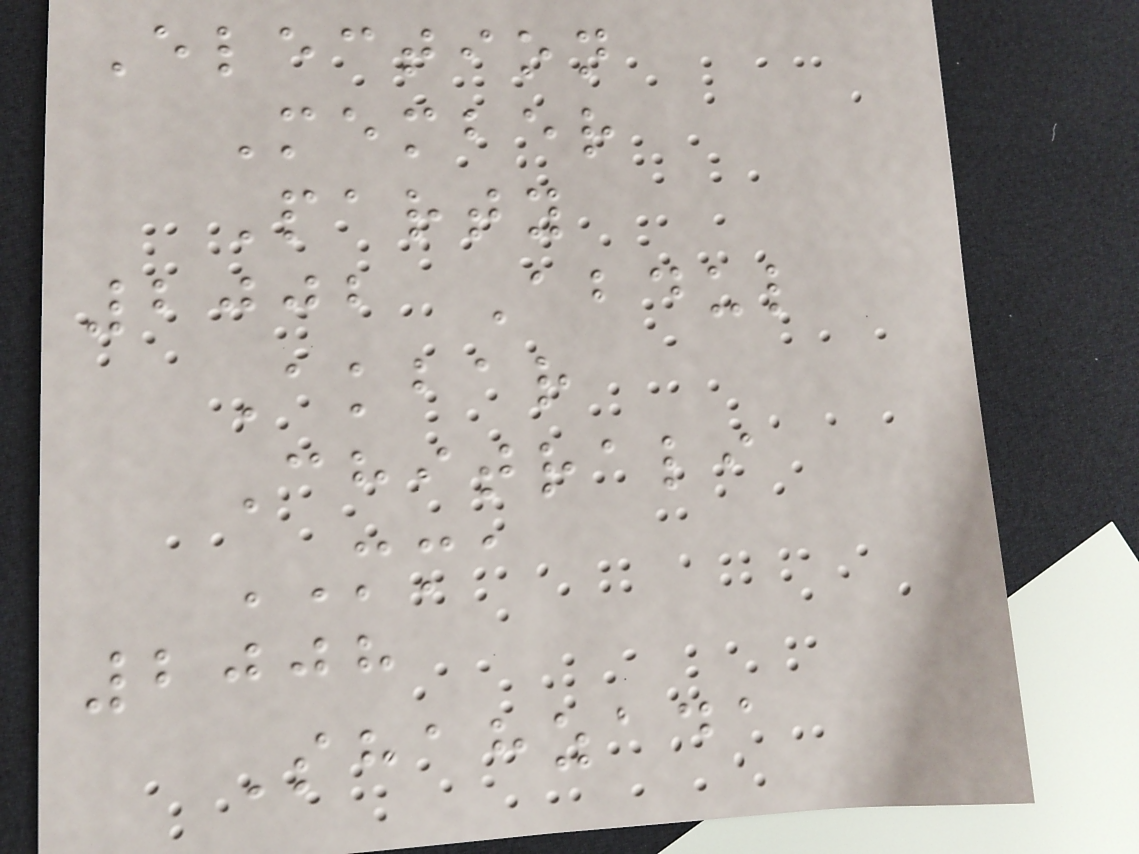Election
Member
Party
2002 Abdul
Akbar
Chitrali
MMA
2008
Shahzada
